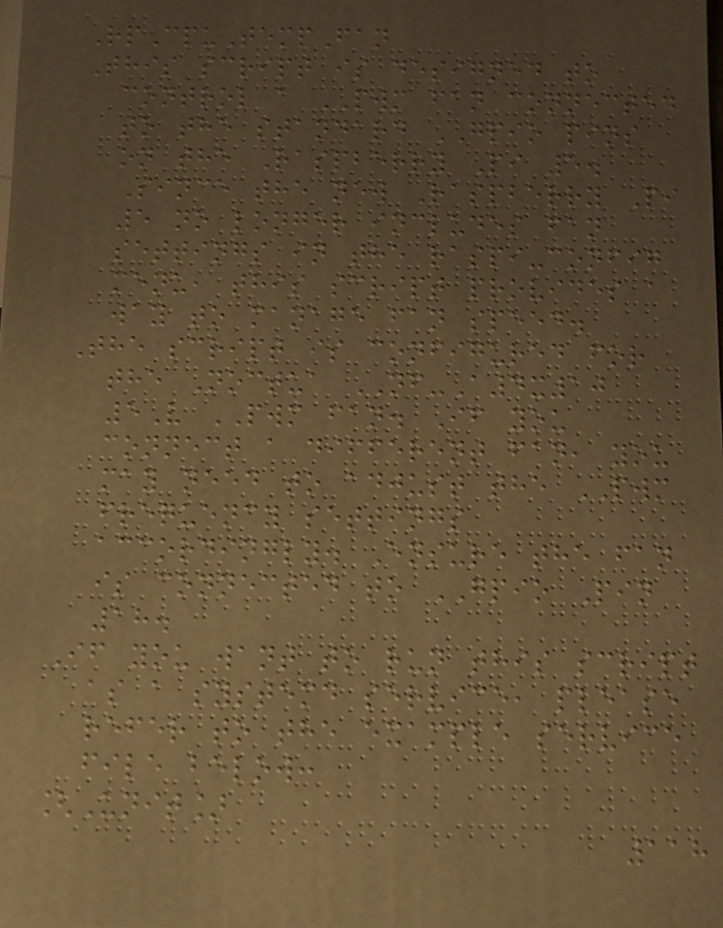RpCpuTempFan
This script is designed to
control a PWM fan connected
to the standard GPIO pins
on the Raspberry Pi 5.
Since the new Raspberry Pi
5 no longer includes fan
settings in the raspi-config
menu, this script provides a
way to manage fan speed.
The script is configured for
the Noctua NF-A4x10
5V PWM fan. If you
connect a different fan, you
may need to adjust the PWM
frequency settings
accordingly. Ensure the fan
is connected to GPIO Pin
18.
If you want to run this script
as a systemd service, please
refer to the example service
file below:
[Unit]
118
